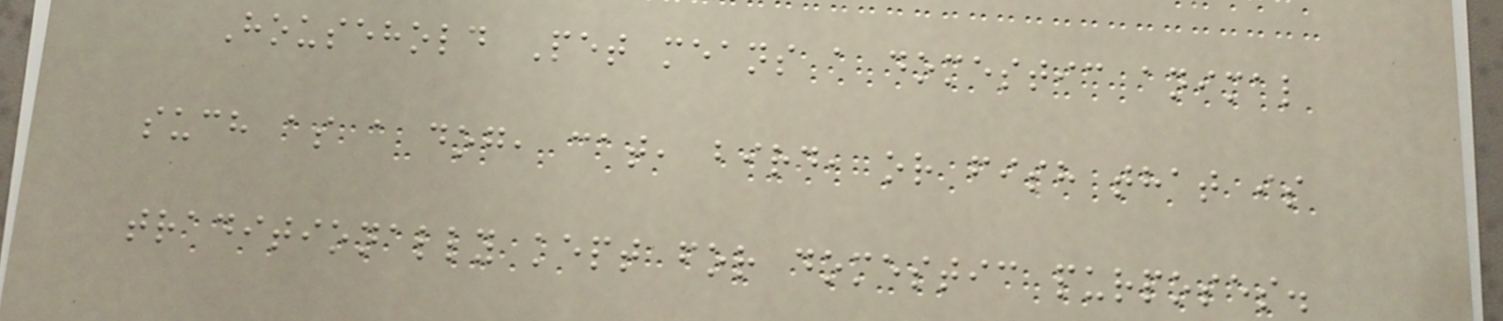Household Pet means a domestic animal
such as a dog, cat, bird, or fish that is
traditionally kept for domestic purposes.
